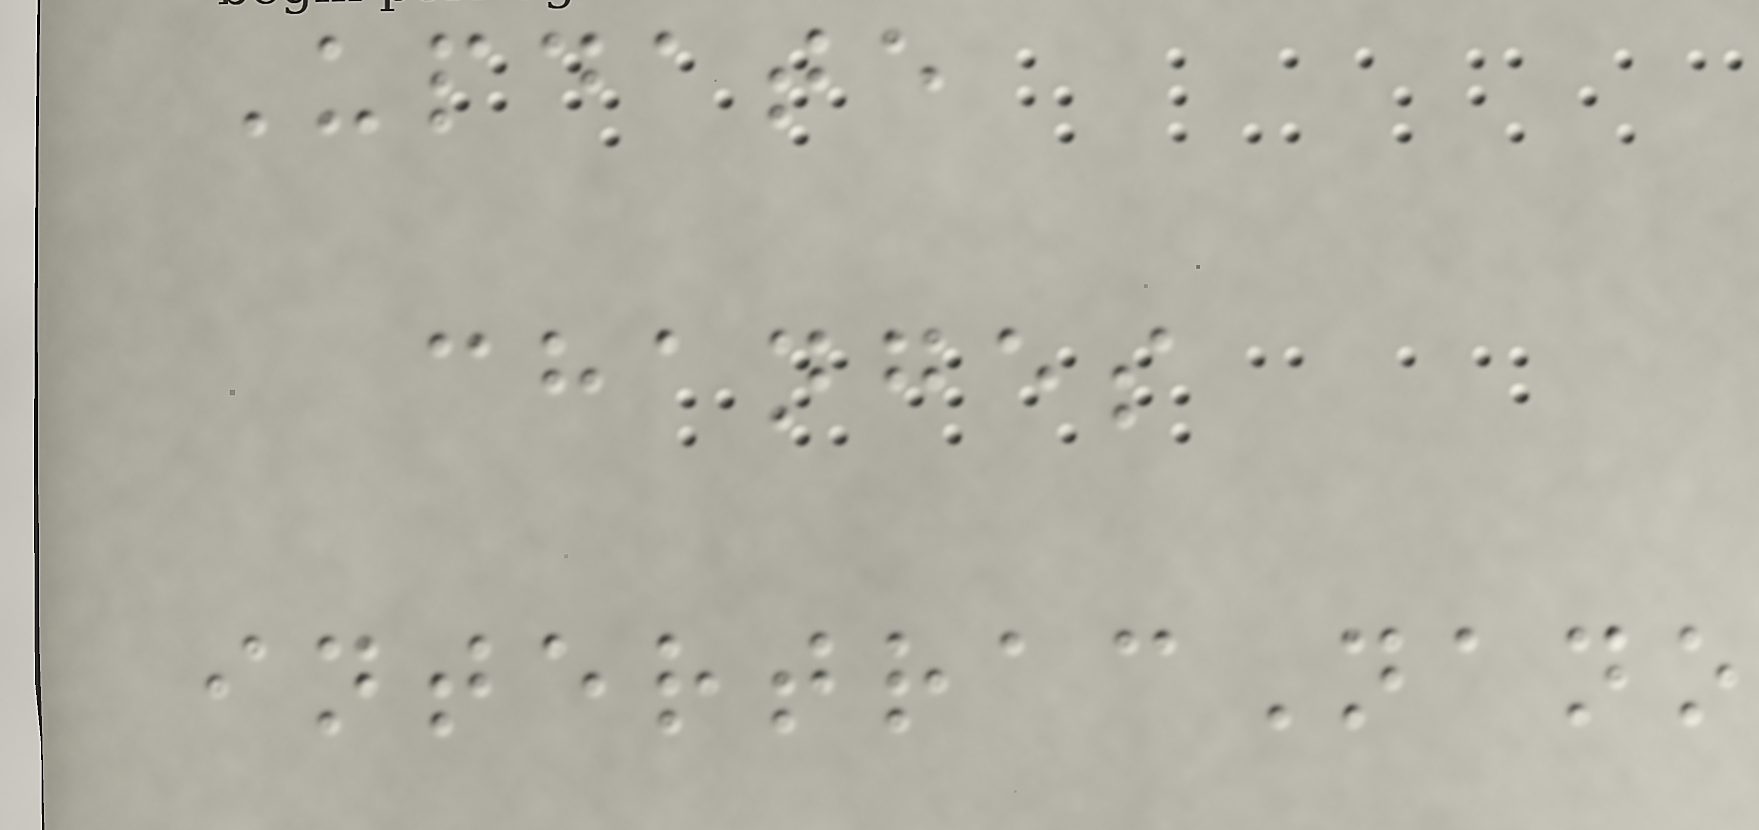Update
changes
intertracNano
